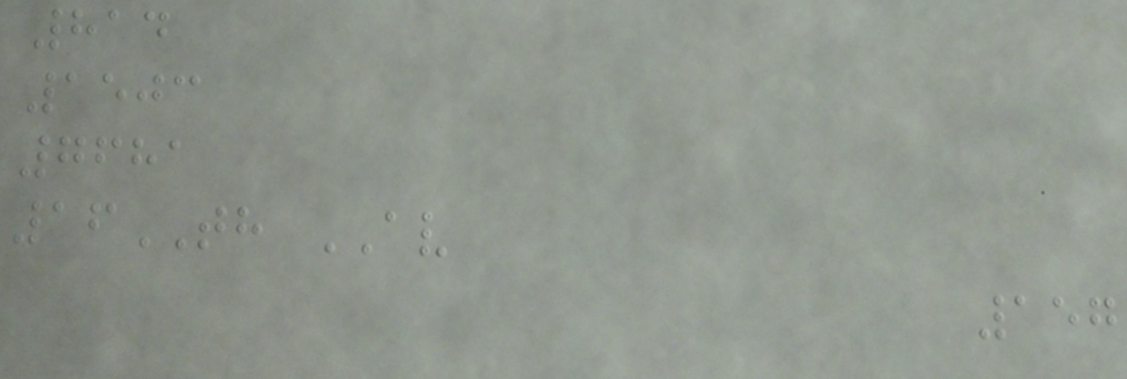814
1503
7681
16TH AV
157
